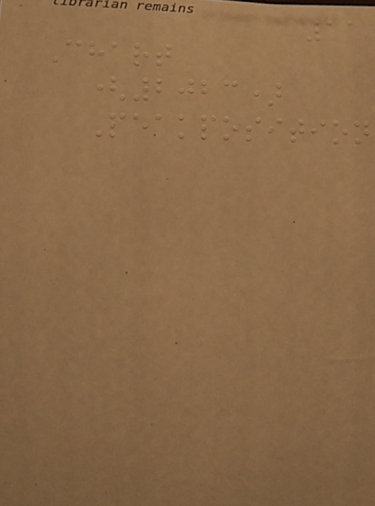11
Chart
(2023)
Peakposition
